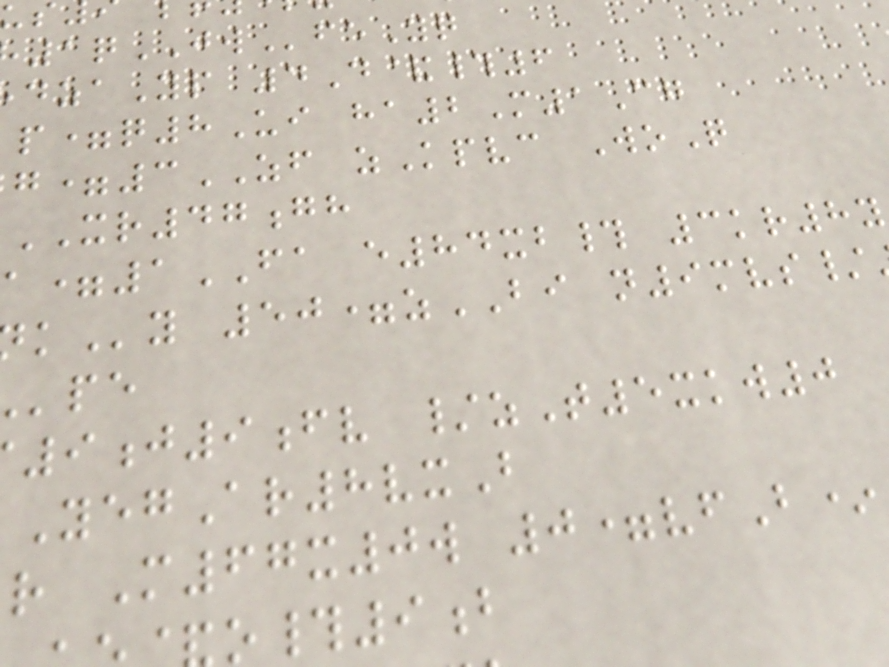1qJWfeYq
zaYp 4D&#6
p=q8Ui ha2M1Cg
=3ZF zKpvc WoQ
XR47gh
=1FA e84xb# 3kr8y
y 50=zBI n9mvs/
9j9fv /zT5xkw0
YegAr8vxB
r M67x0w 0=vfB*
o#9b
